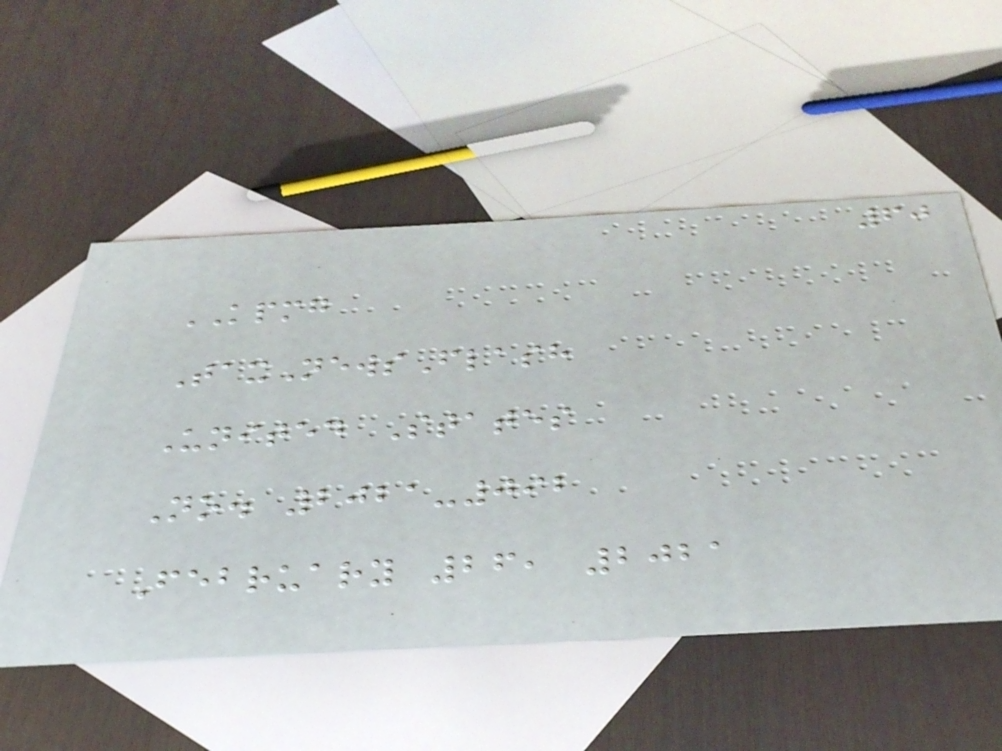60
KPMG
TaxNewsFlash
United States
No. 2021-092
February 26, 2021
